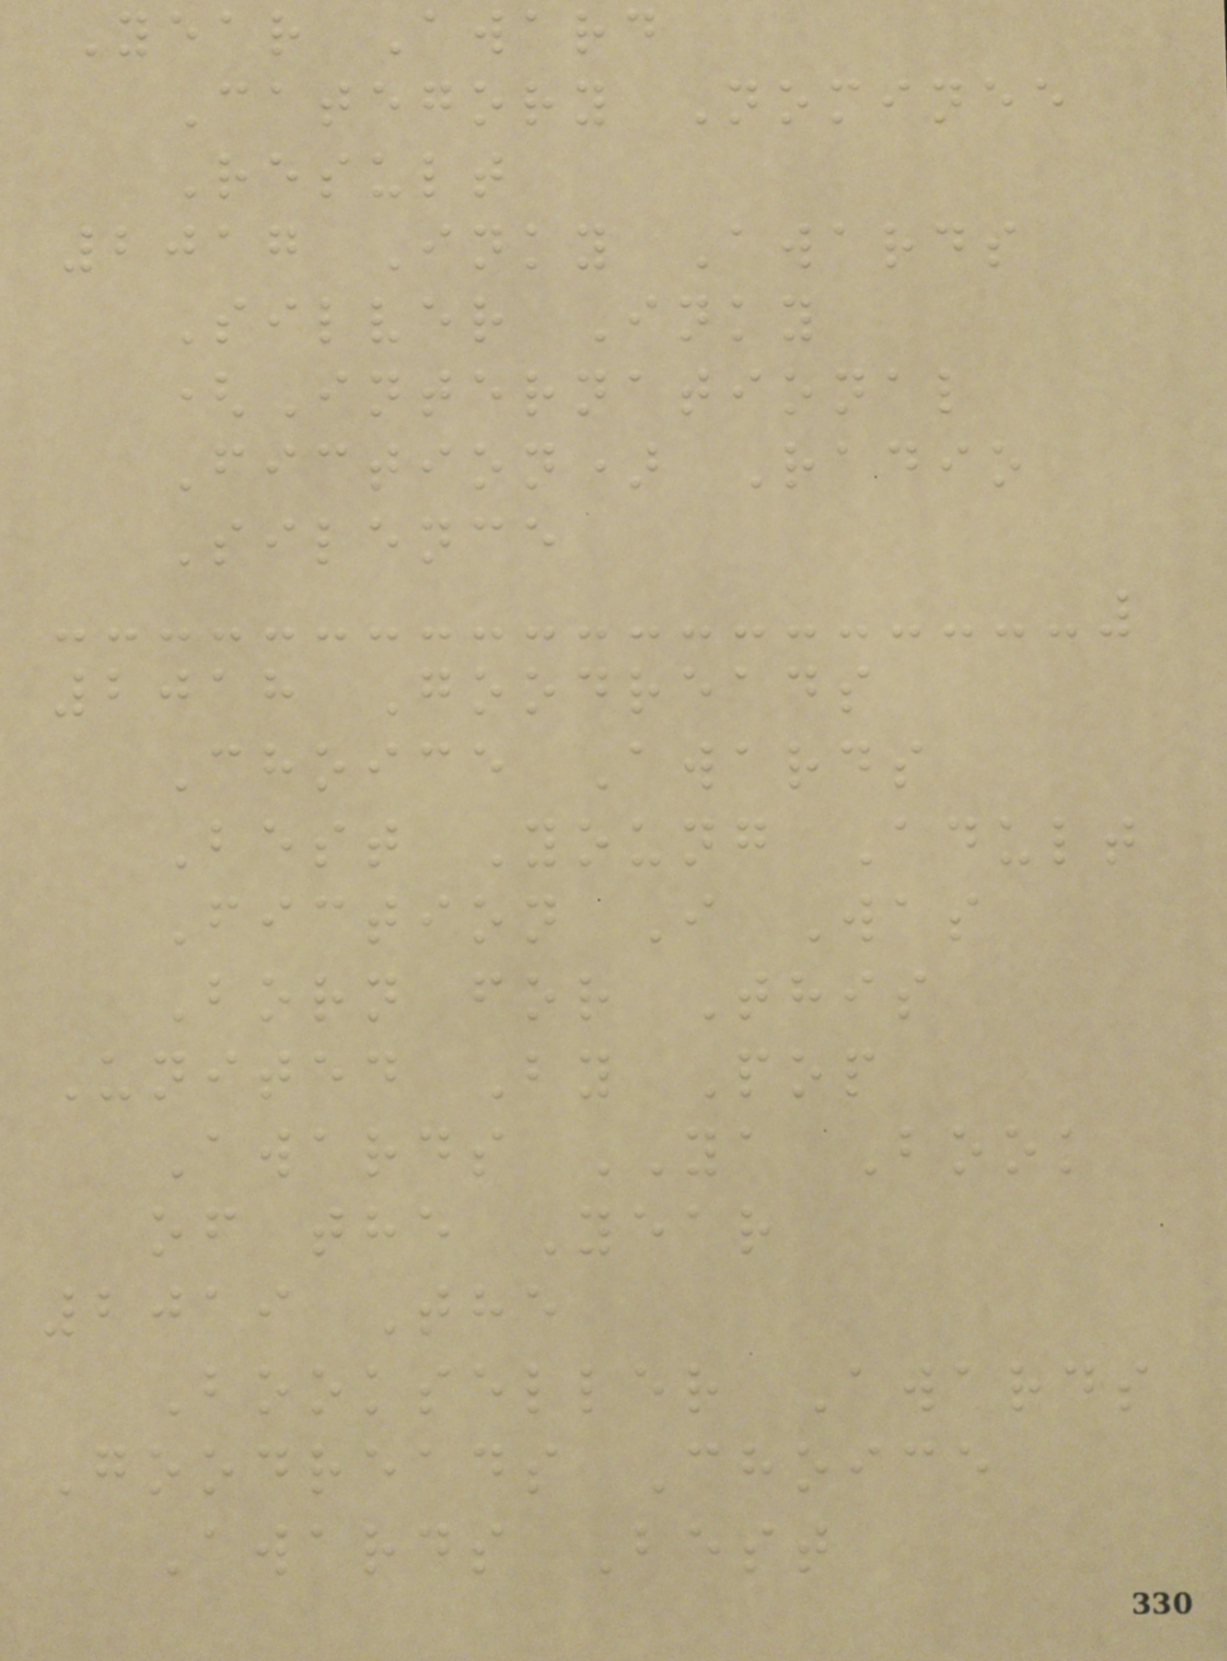Year Award
Category Nominee
Result
2017 Inky Awards
Silver Inky
(International
Fiction) Radio
Silence
2018 Goodreads
Choice Awards
Best Young Adult
Fiction I Was
Born for This
United By Pop
Awards YA Book
of the Year
2019 The
Bookseller Awards
Goodreads Choice
Awards Best
